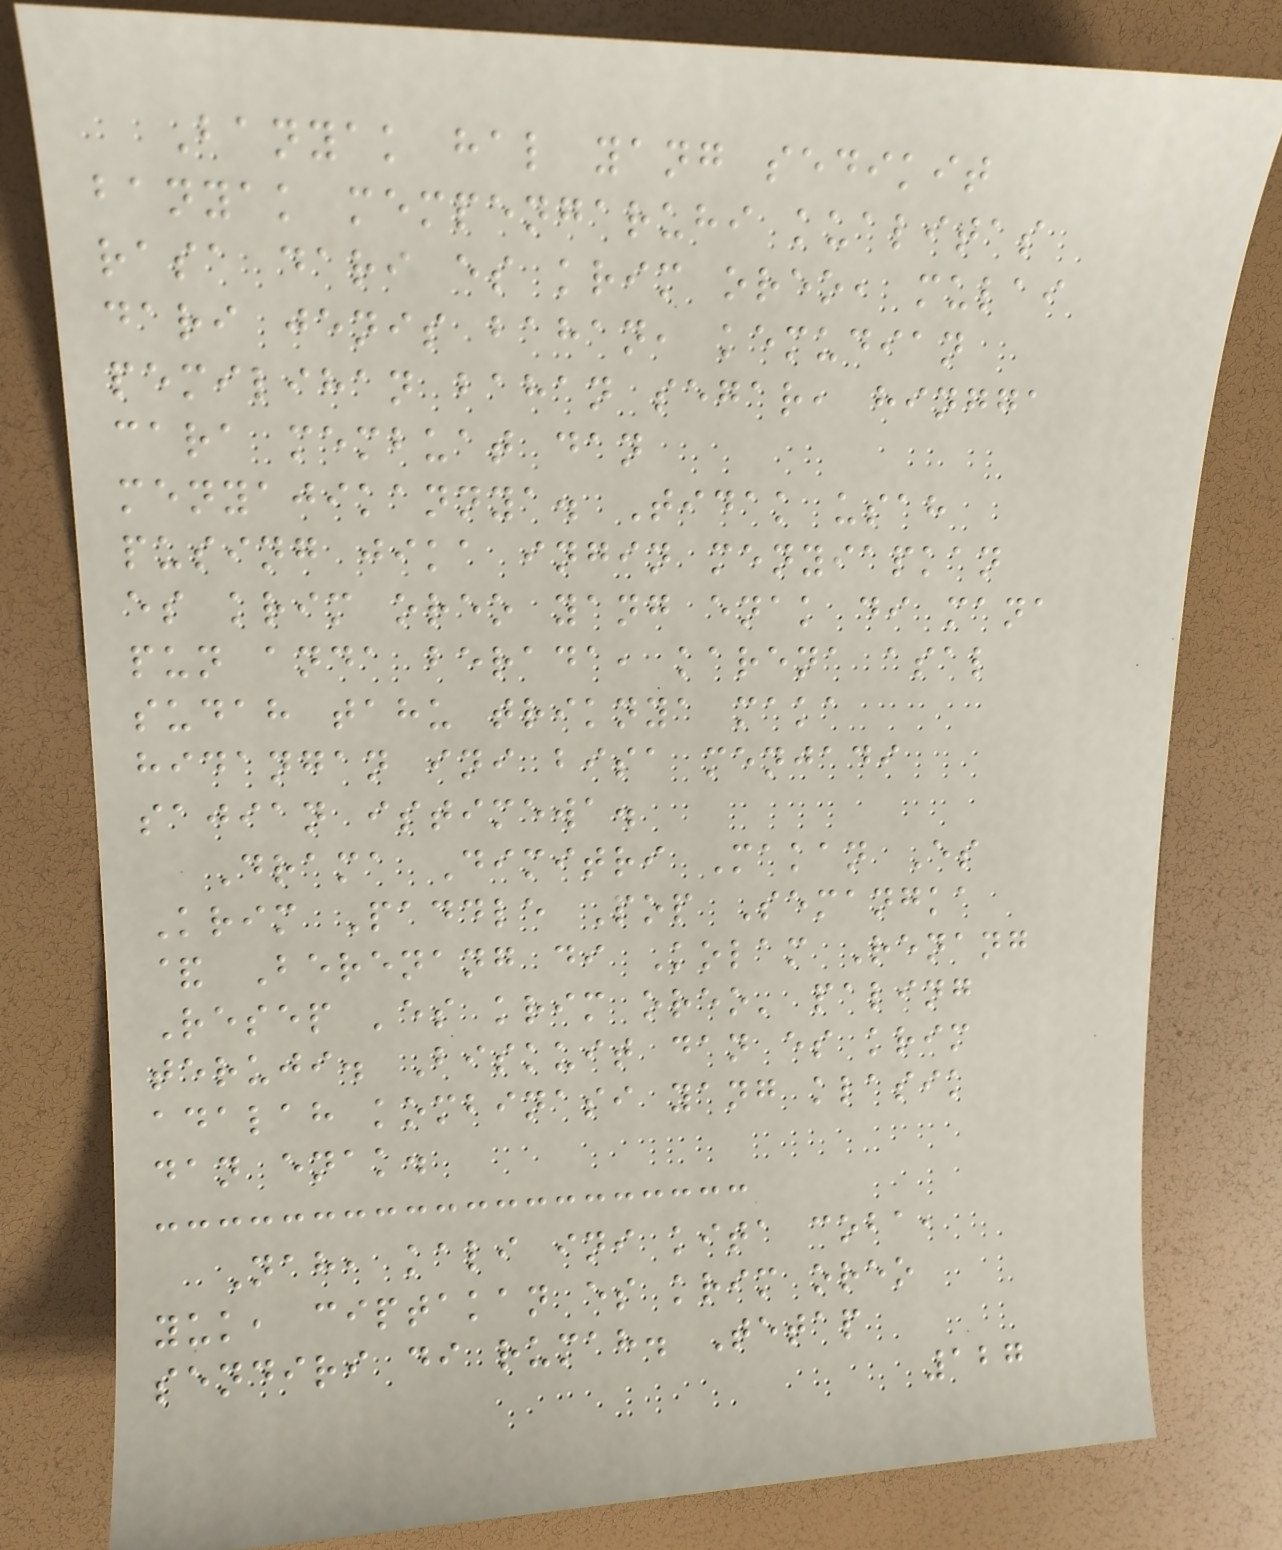Banyak hal yang sedikit
banyak mempengaruhi kualitas
rasa dari es krim oreo, mulai
dari jenis bahan, kemudian
pemilihan bahan segar, hingga
cara membuat dan
menyajikannya. Tidak usah
pusing jika ingin menyiapkan
es krim oreo yang enak di mana
pun anda berada, karena asal
sudah tahu triknya maka
hidangan ini bisa menjadi
sajian istimewa.
Drama Dimitri Makan Es
Krim Paddle Pop Semangka
& Berenang di Kolam Renang
Resep 'es krim oreo' paling
teruji. Biskuit dan es krim
adalah kombinasi yang klasik
dan enak.
Nah, kali ini kita coba,
yuk, ciptakan es krim oreo
sendiri di rumah. Tetap
127
